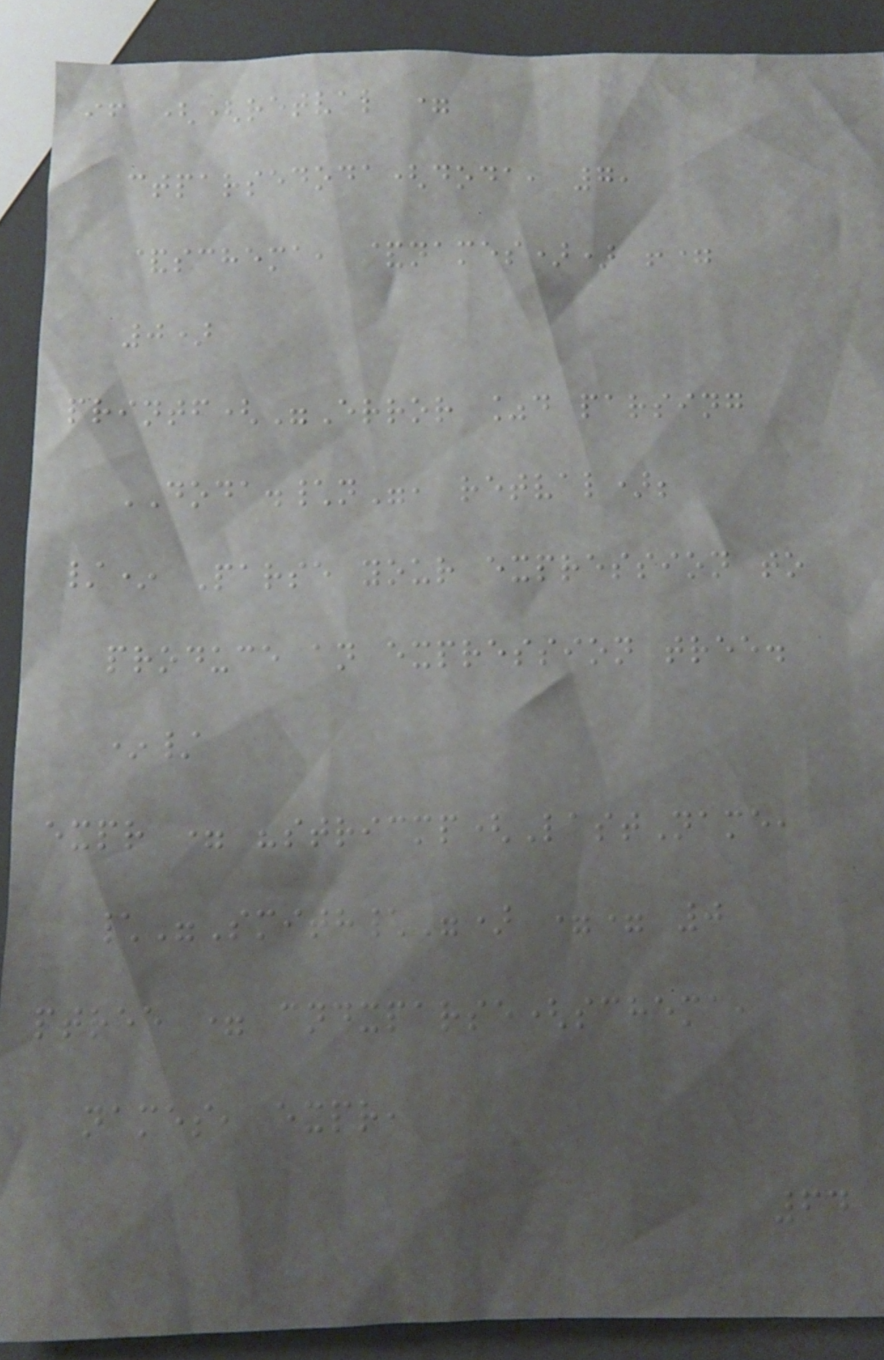if ((retval =
ctparsedoda(doda, 7,
&schema, &names)) !=
0)
printf("Error %d parsing
DODA.\n", retval);
/* Parse your expression to
produce an expression tree.
*/
expr = "stricmp(LastName,
\"Smith\") == 0
ptree = cndxparse(schema,
names, expr,
64
